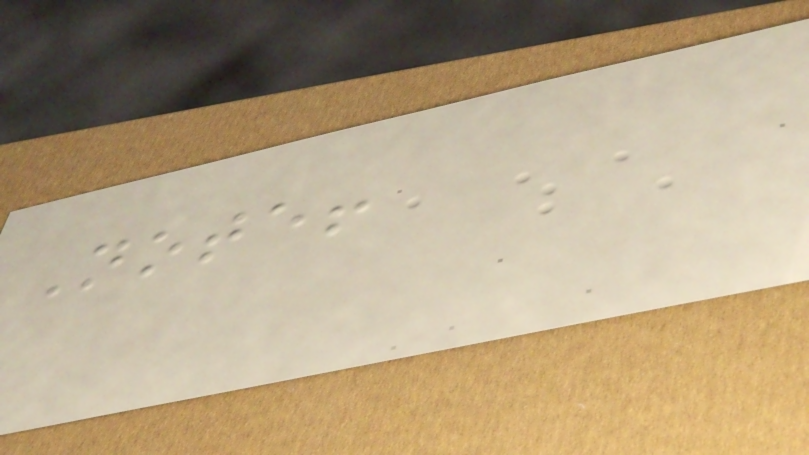Note!
